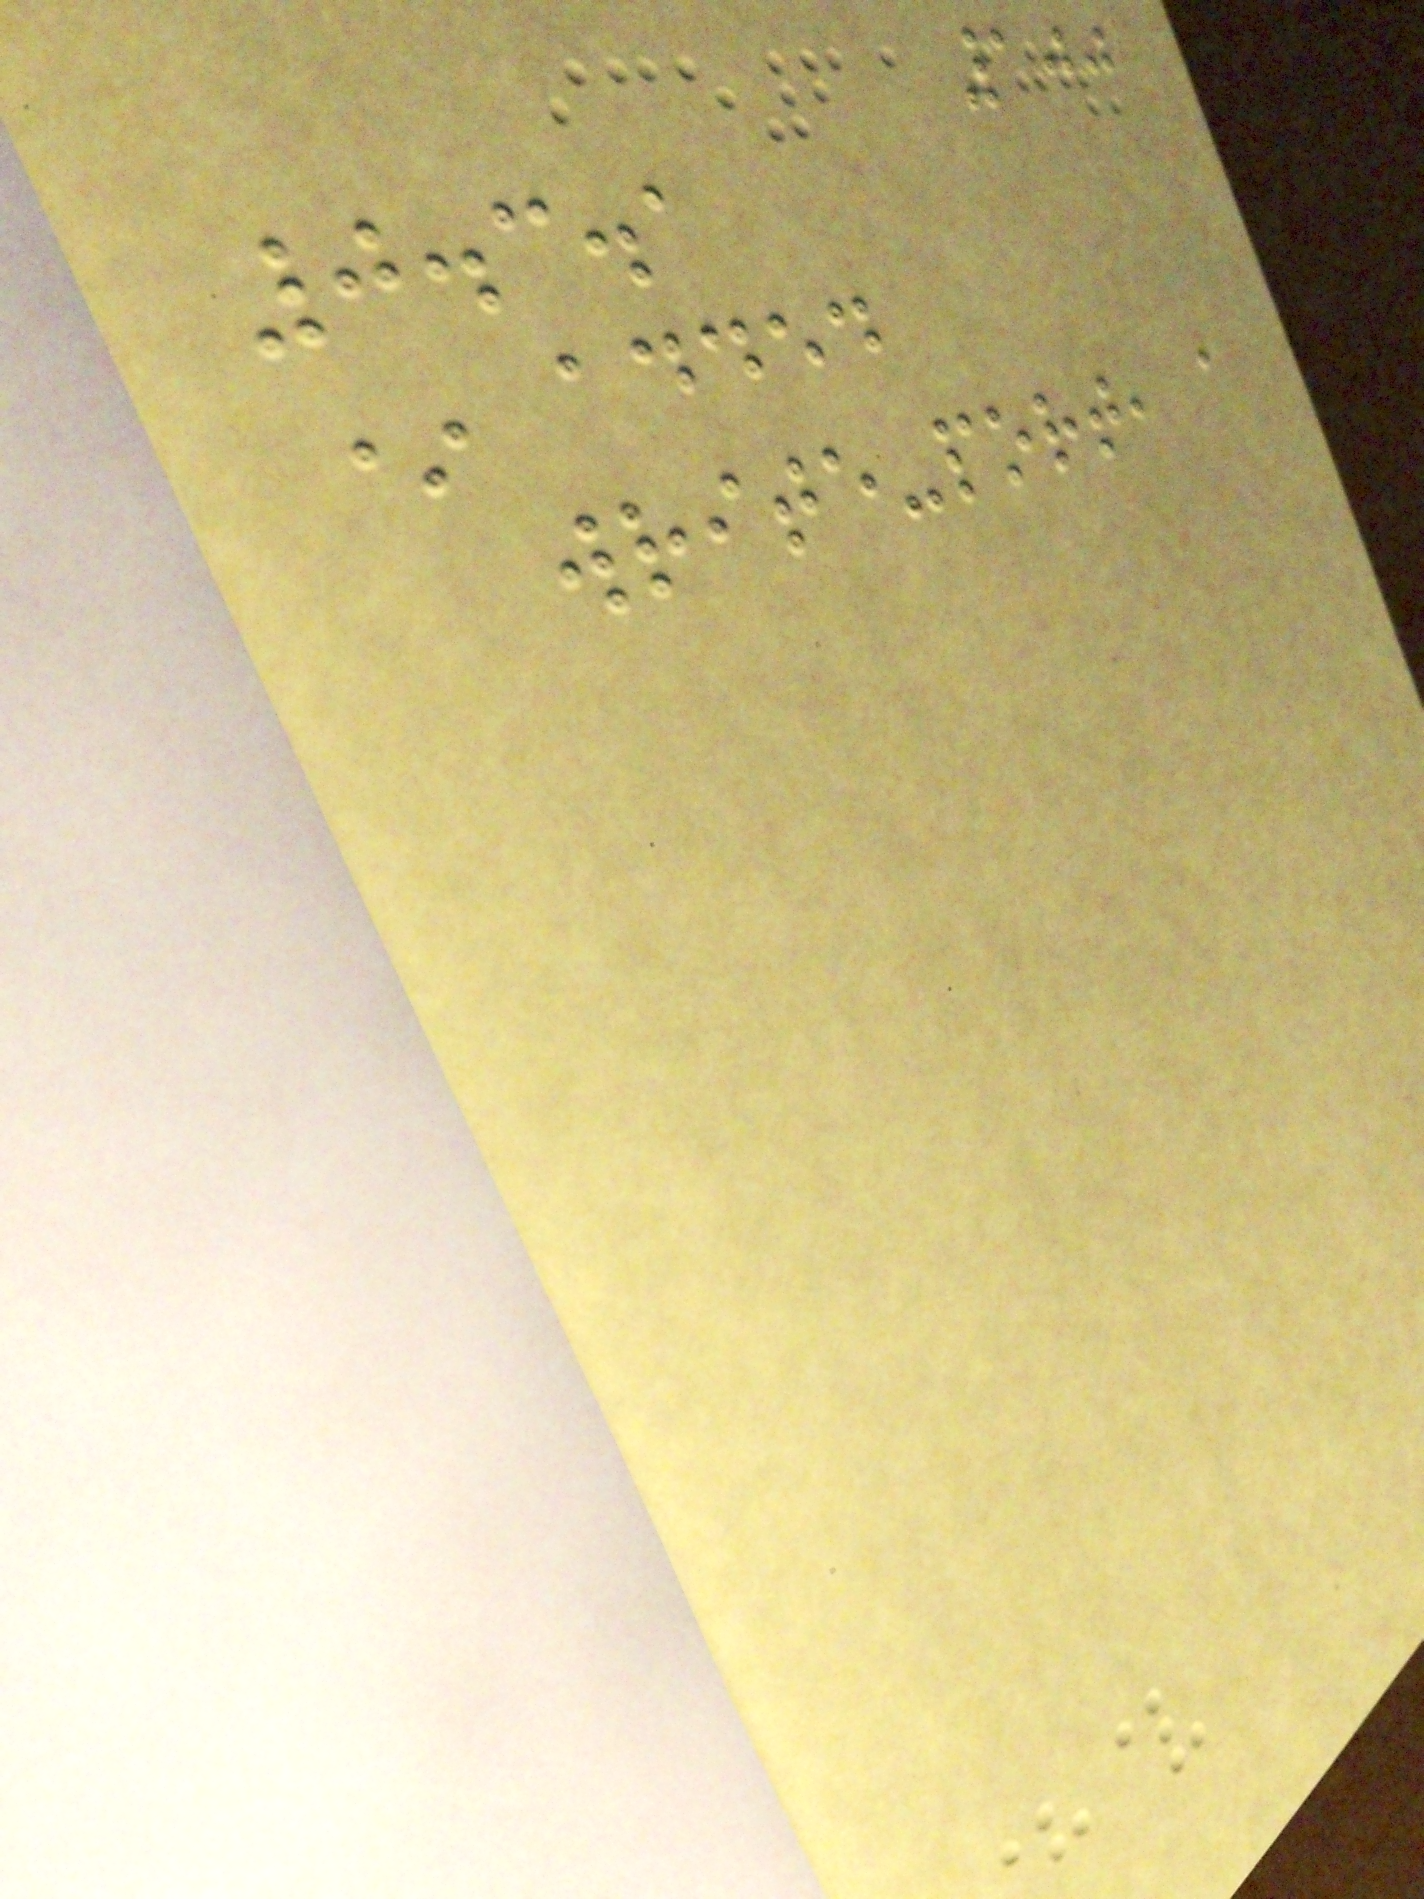100
0.3.1
* added
write-port, a
